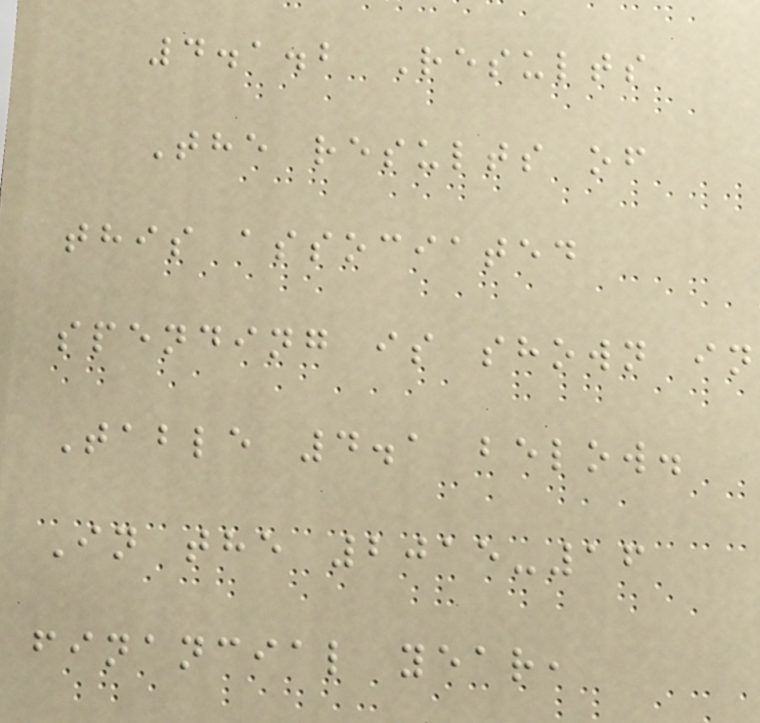4.1.2 Results
The results of
this associated
spending is shown in
Table 4.1 below.
In the 2015-16
financial year,
